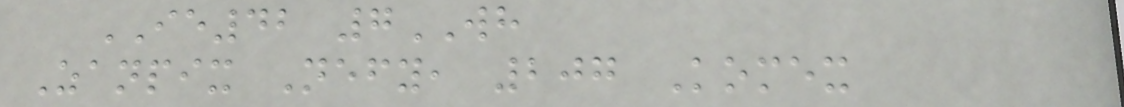IE42 7WH
Zanpix Nefy, 207 Komex
